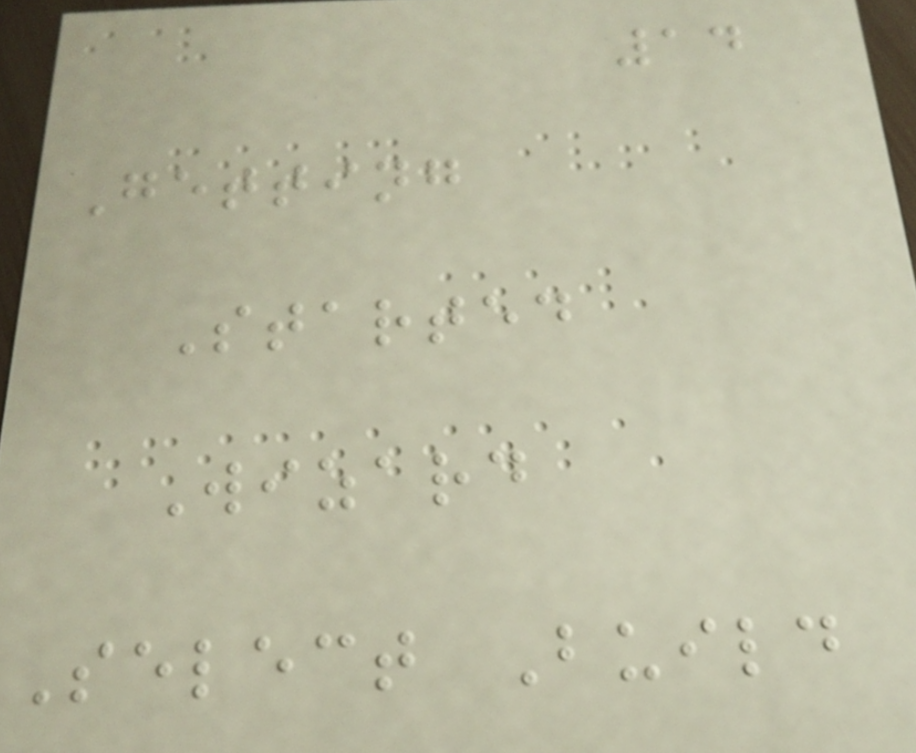14
Getting
Started
Wizard
Select Build
